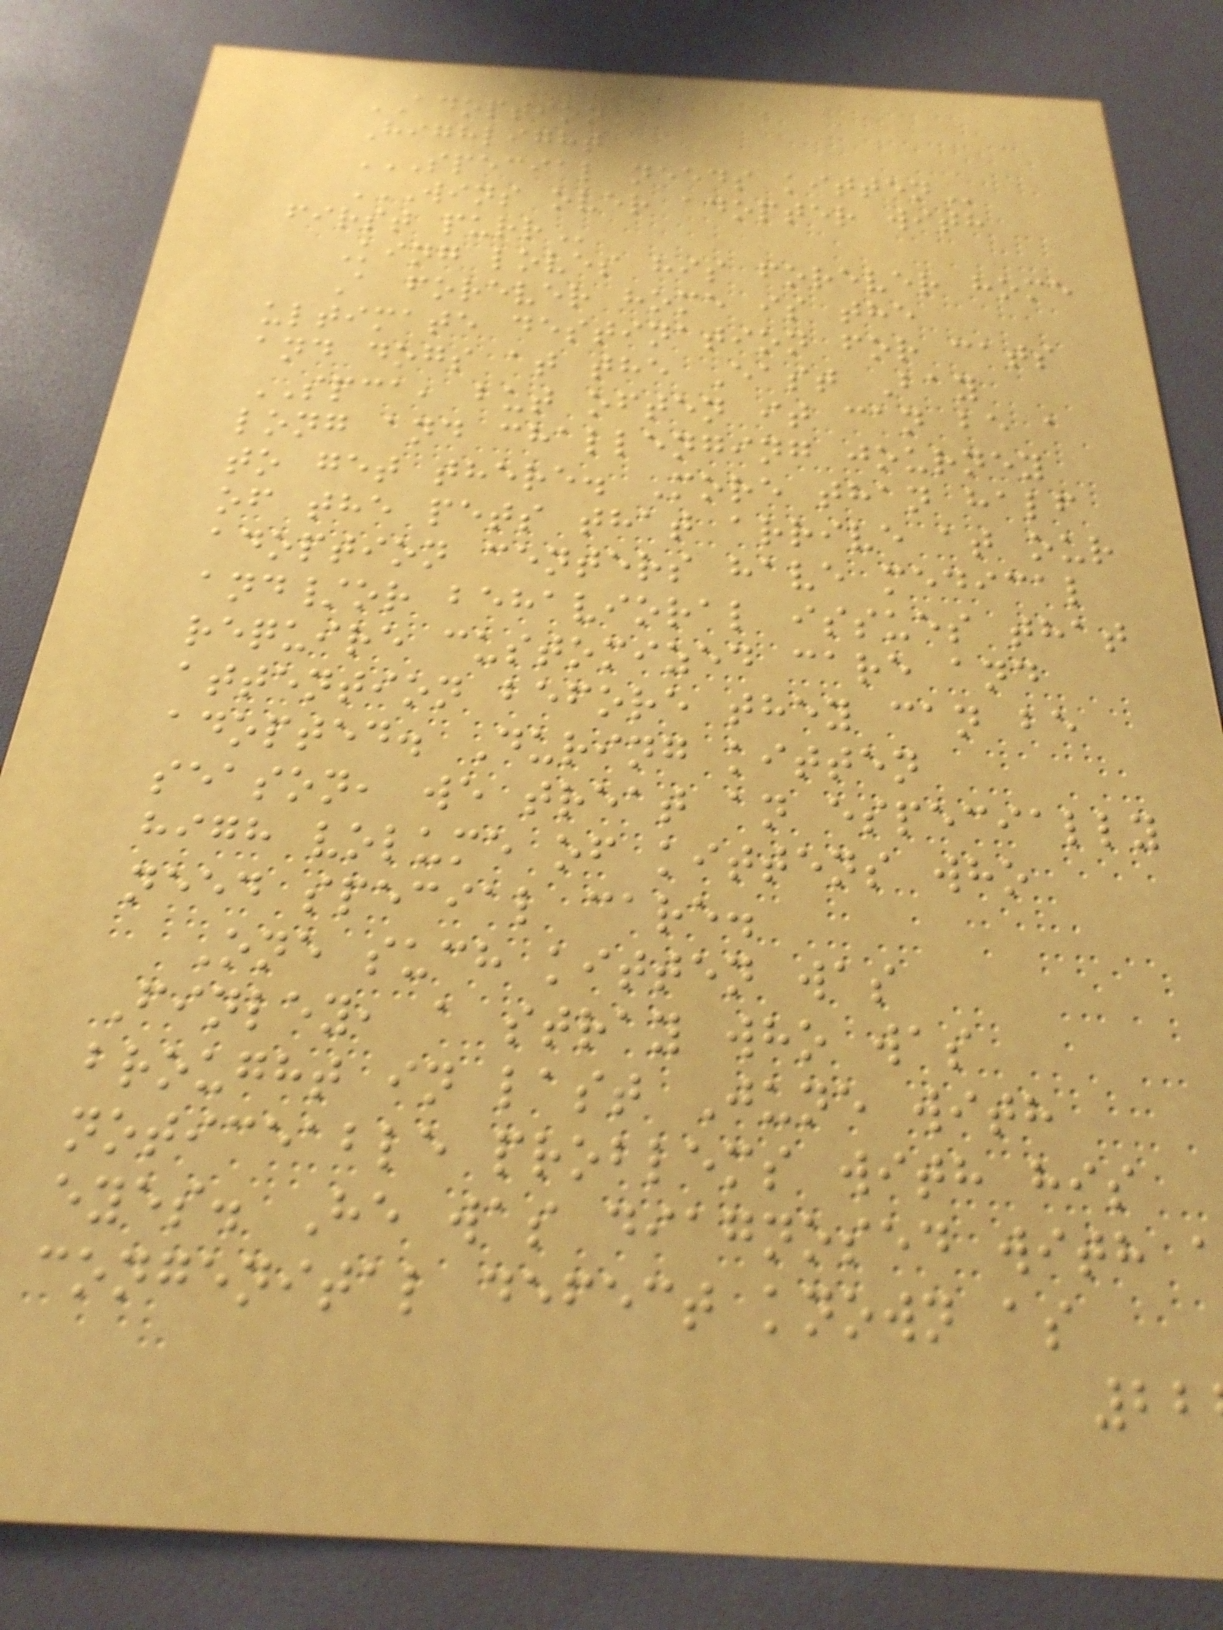ADOPTION
Highlight
SPECIAL NEEDS KITTEN
WINS OVER ADOPTER WITH
first
King loves his forever home
A forever home is the
ultimate destination for cats
and dogs at the East Bay
SPCA, but often it can be a
long and challenging journey
to get there. More than half
of the pets that arrive at our
adoption centers have medical
and/or behavioral issues that
require customized care and
attention before they can be
adopted. During kitten
season, we treat an especially
high volume of kittens who
need special care.
One such kitten was
Finley, a stray who was
brought in last June with
noticeable problems with his
eyes. He was diagnosed with
congenital defect known as
